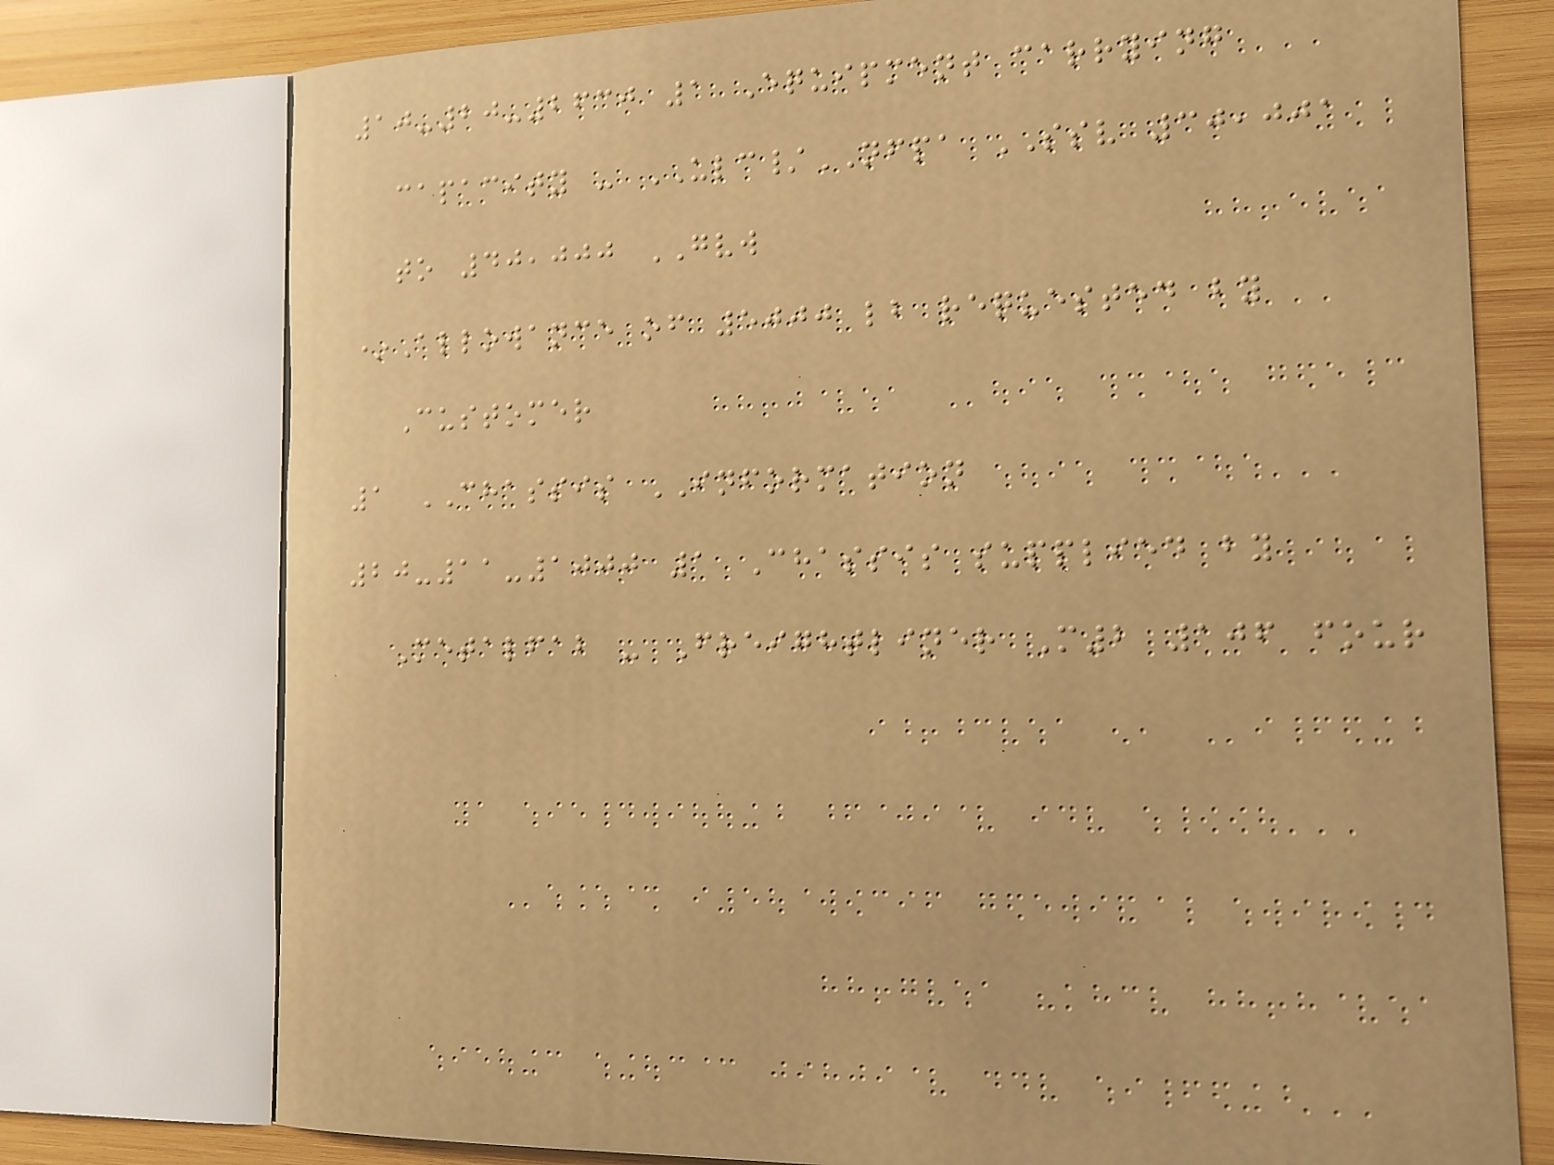10-20-2630 1 Equipment carrying
capacity - ULC/NFPA SSV 30,001
to 40,000 GVW
*Allowance of 5000 lb requested by
Customer
1 CHASSIS INFORMATION
20-11-1000 1 Chassis supplied by
Metalfab - Freightliner M2 106 four
